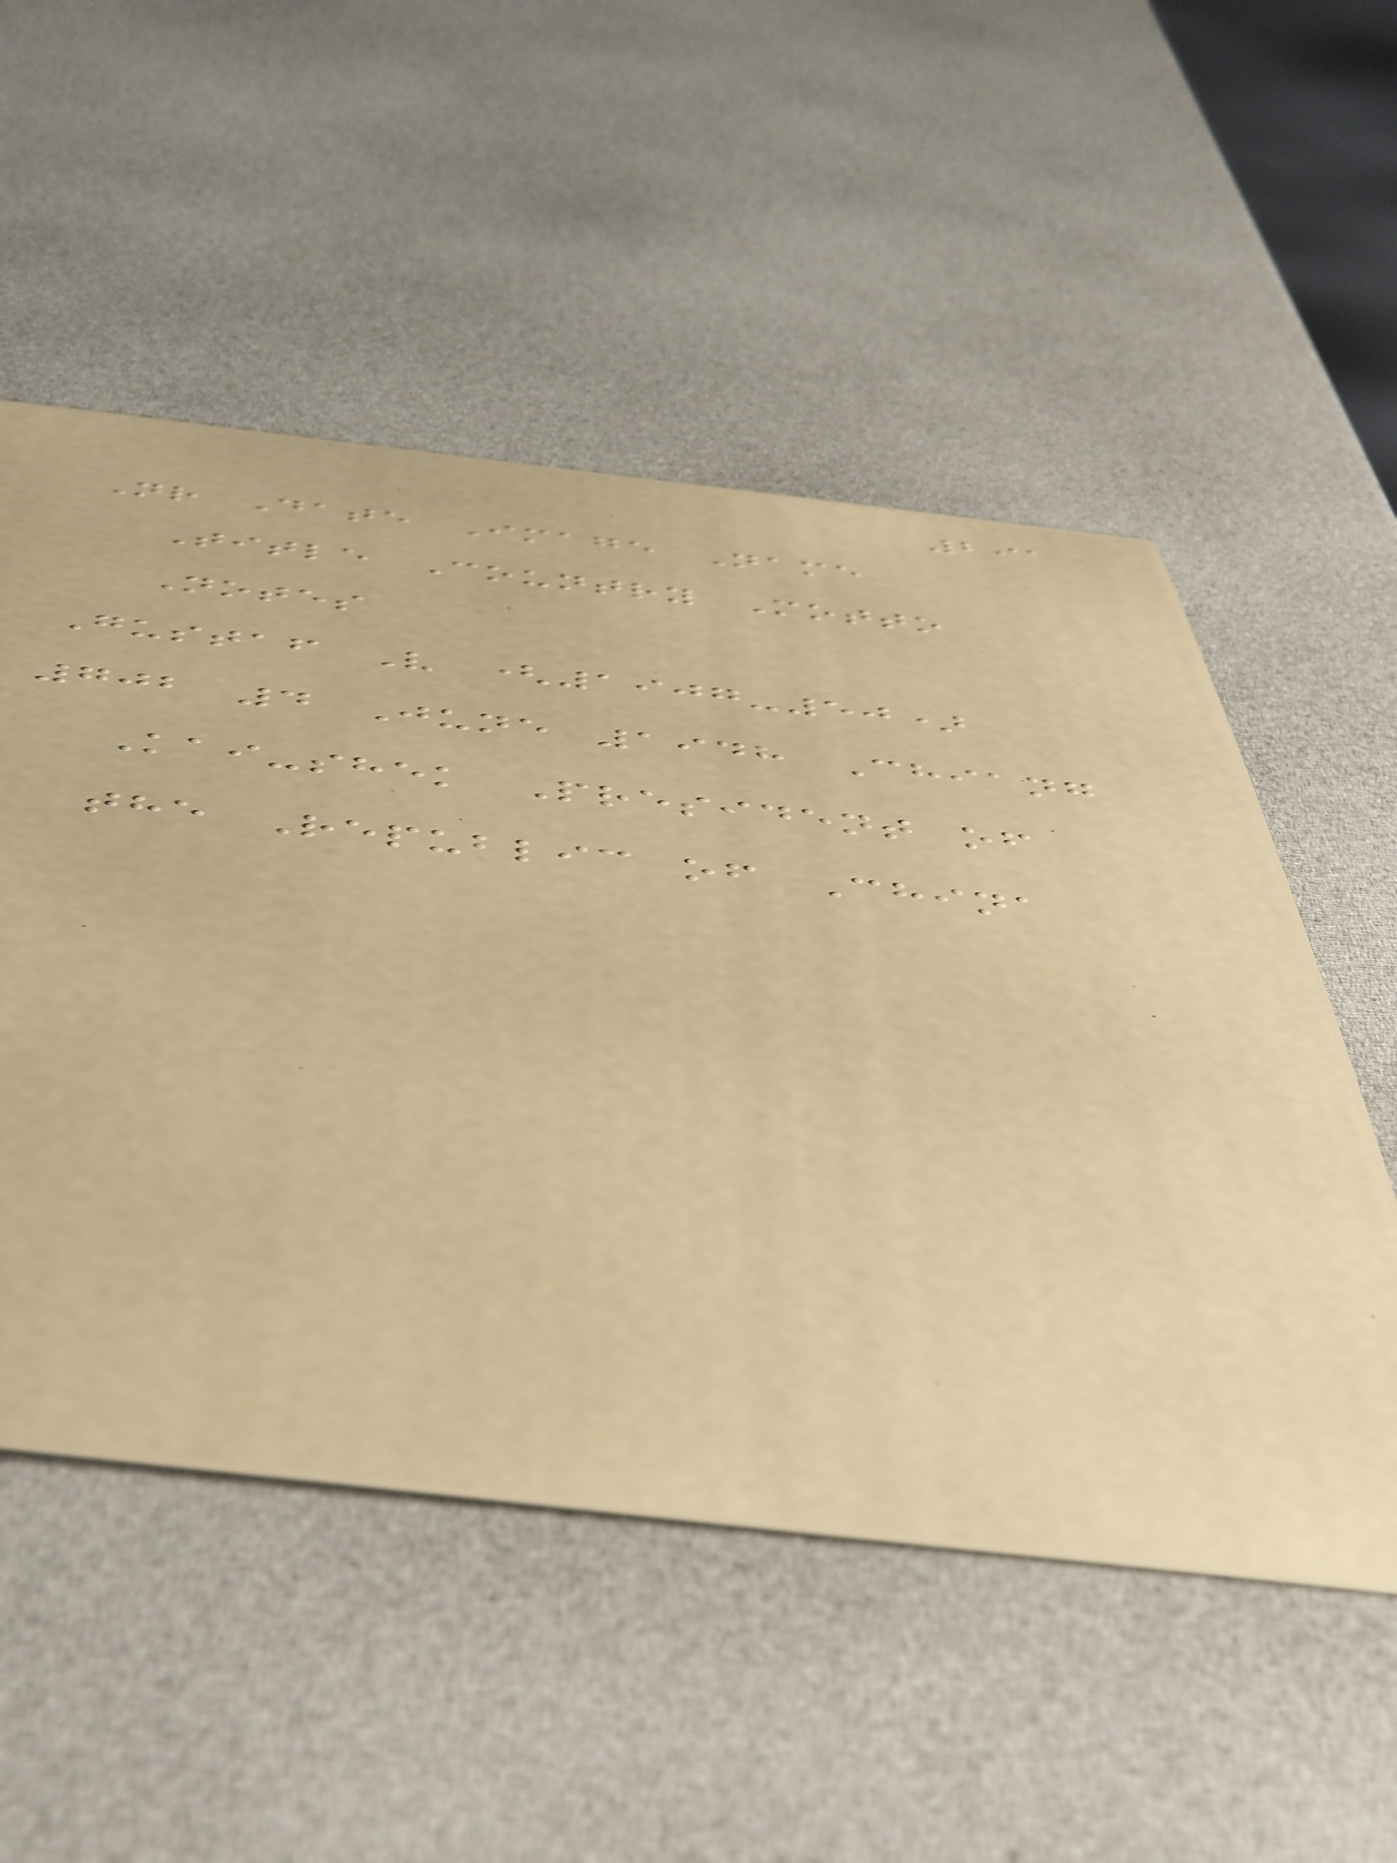291
Nr Date Image Name
Title Country Motto
Notes
Gustaf V (1907-50)
702 4 June 1948 Chiang
Kai-shek President of
the Republic of China
